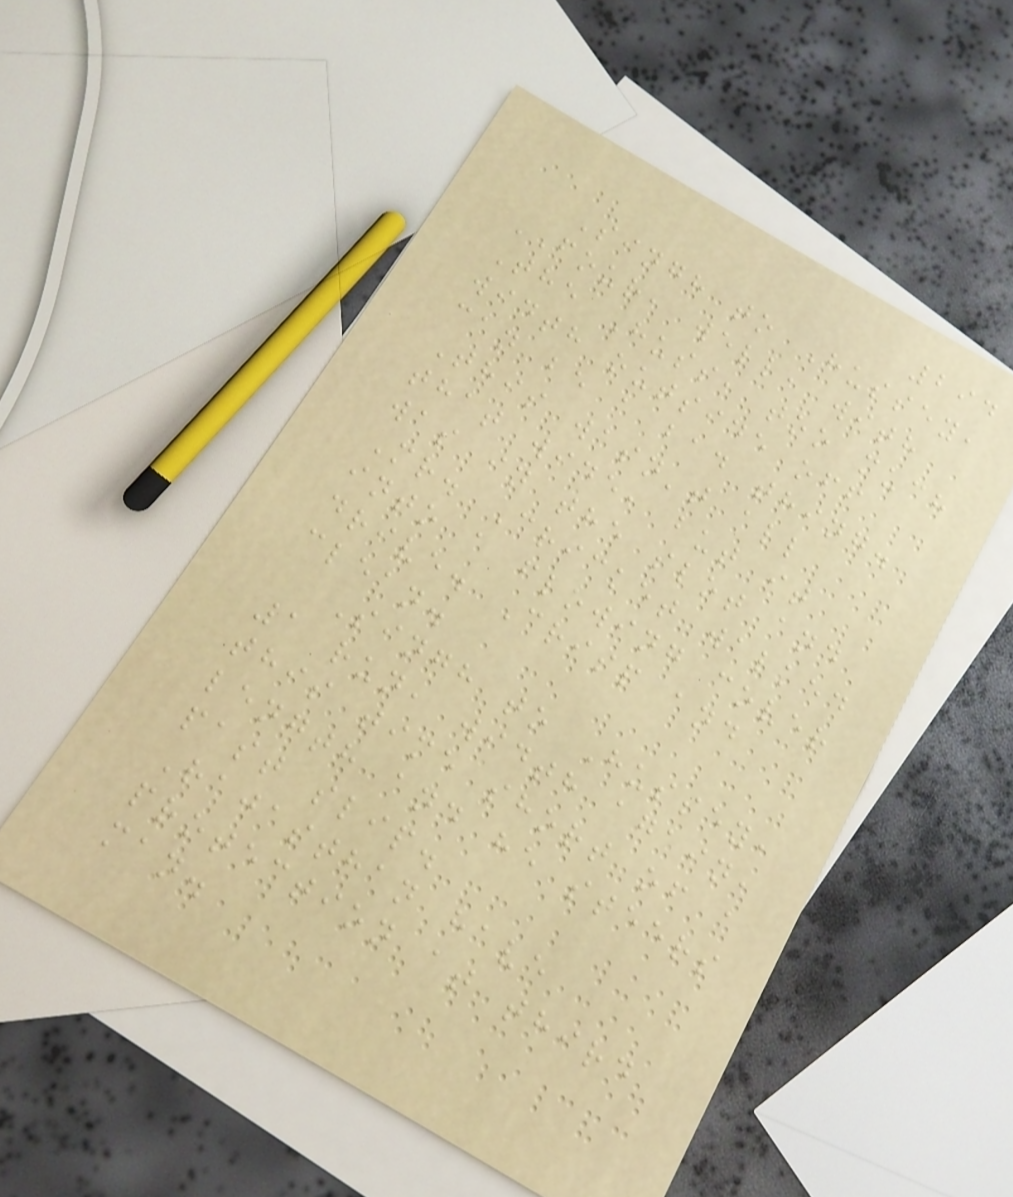294
Singh to Hussey,
FOUR, well, with
The Huss, too much
width outside off
can be a bad thing.
This wasn't all
that wide, but it
was in the slot and
Mr. Cricket walked
into a flowing cover
drive. Crisp and
clean.
Singh to Hussey,
1 run, width again,
this time short of a
length and he steers
past slip.
Rajasthan have
protection at third
man.
